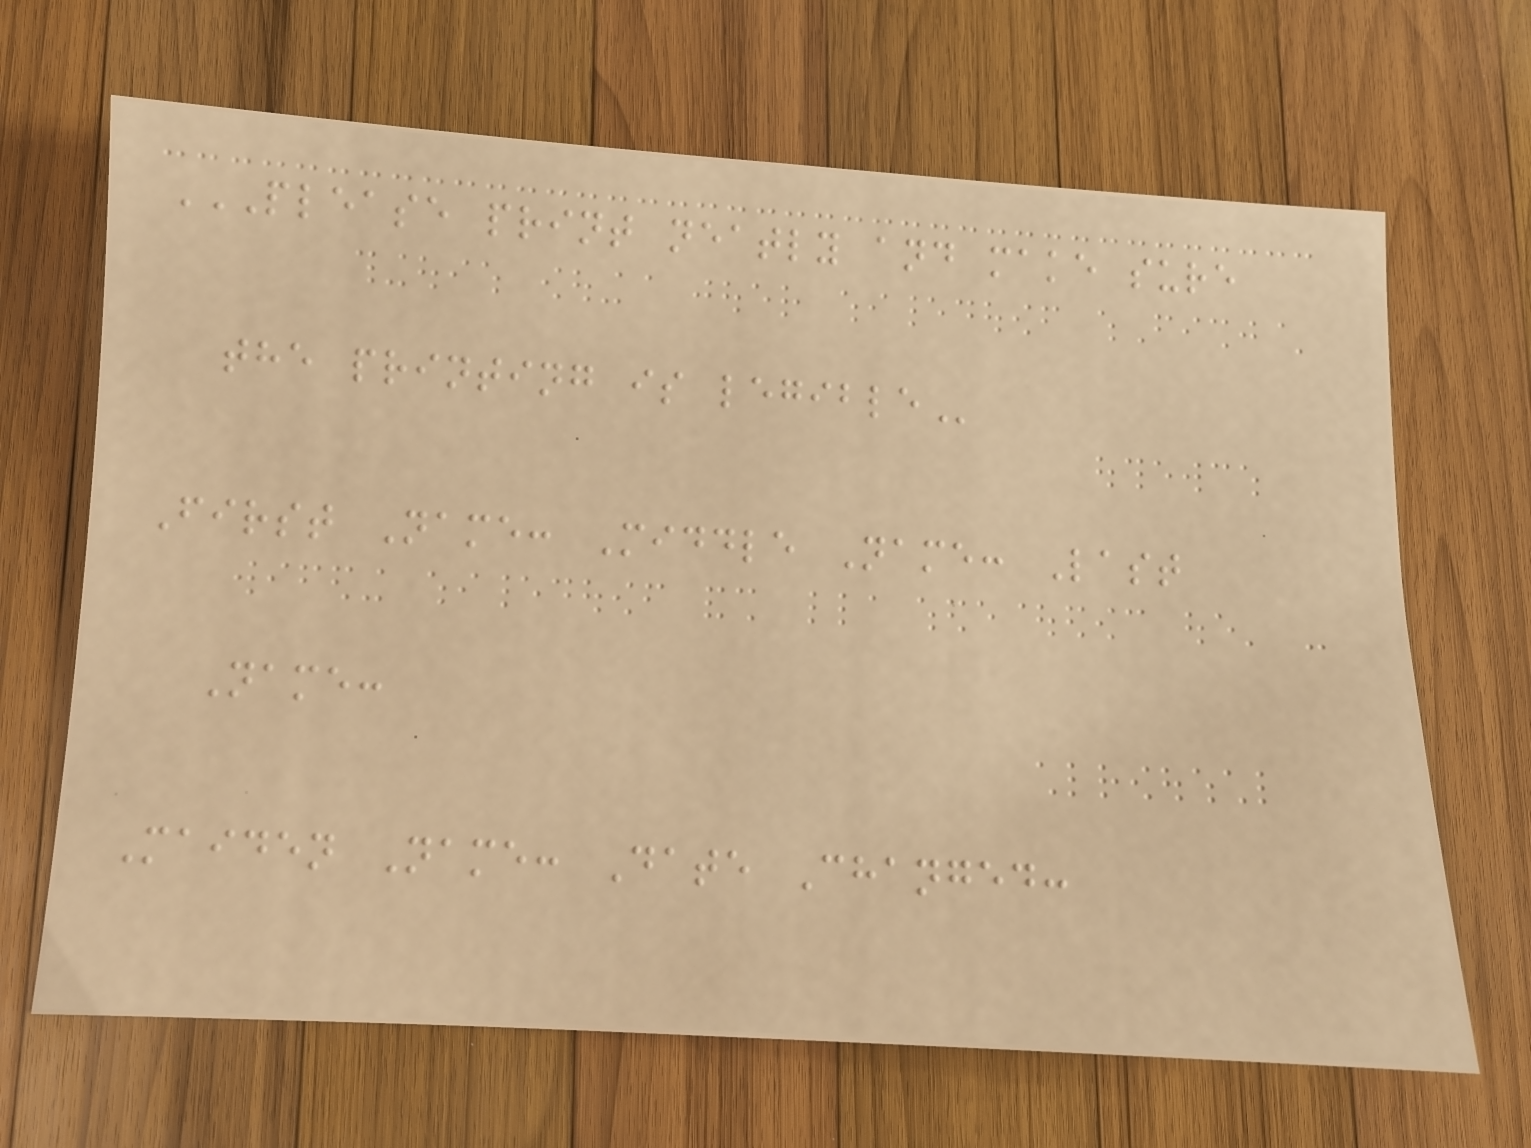PLEASE PRINT NEATLY AND MAKE SURE
THE PRINTING IS LEGIBLE
First Name: Middle Name: Last
Name:
Maiden Name: Date Changed:
